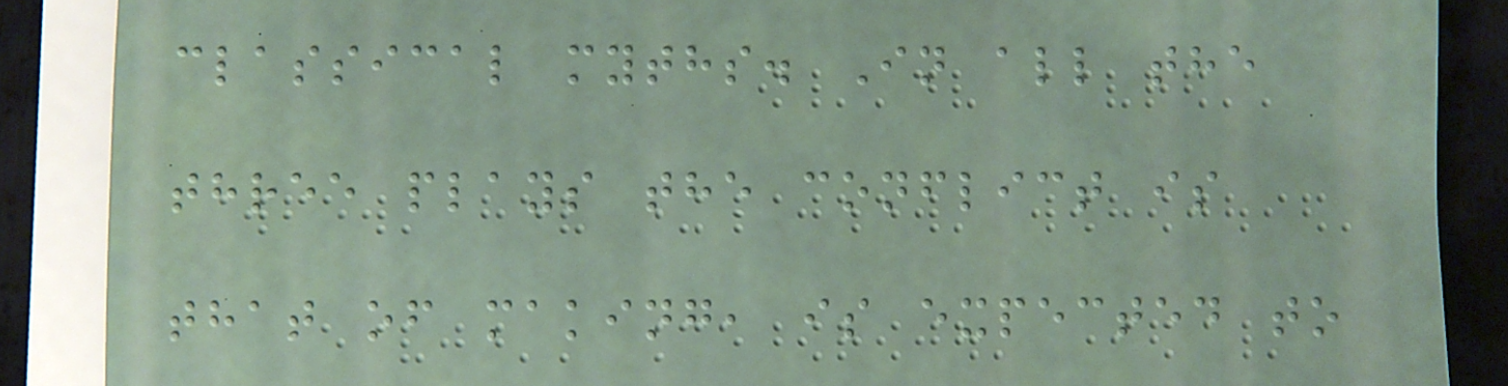classical myths. In all the
three plays the conflict is
that of making, is expected to
